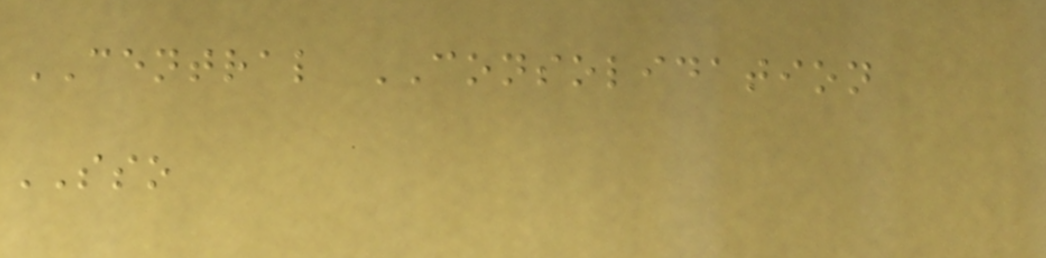CENTRAL CONSOLIDATION
SSO
